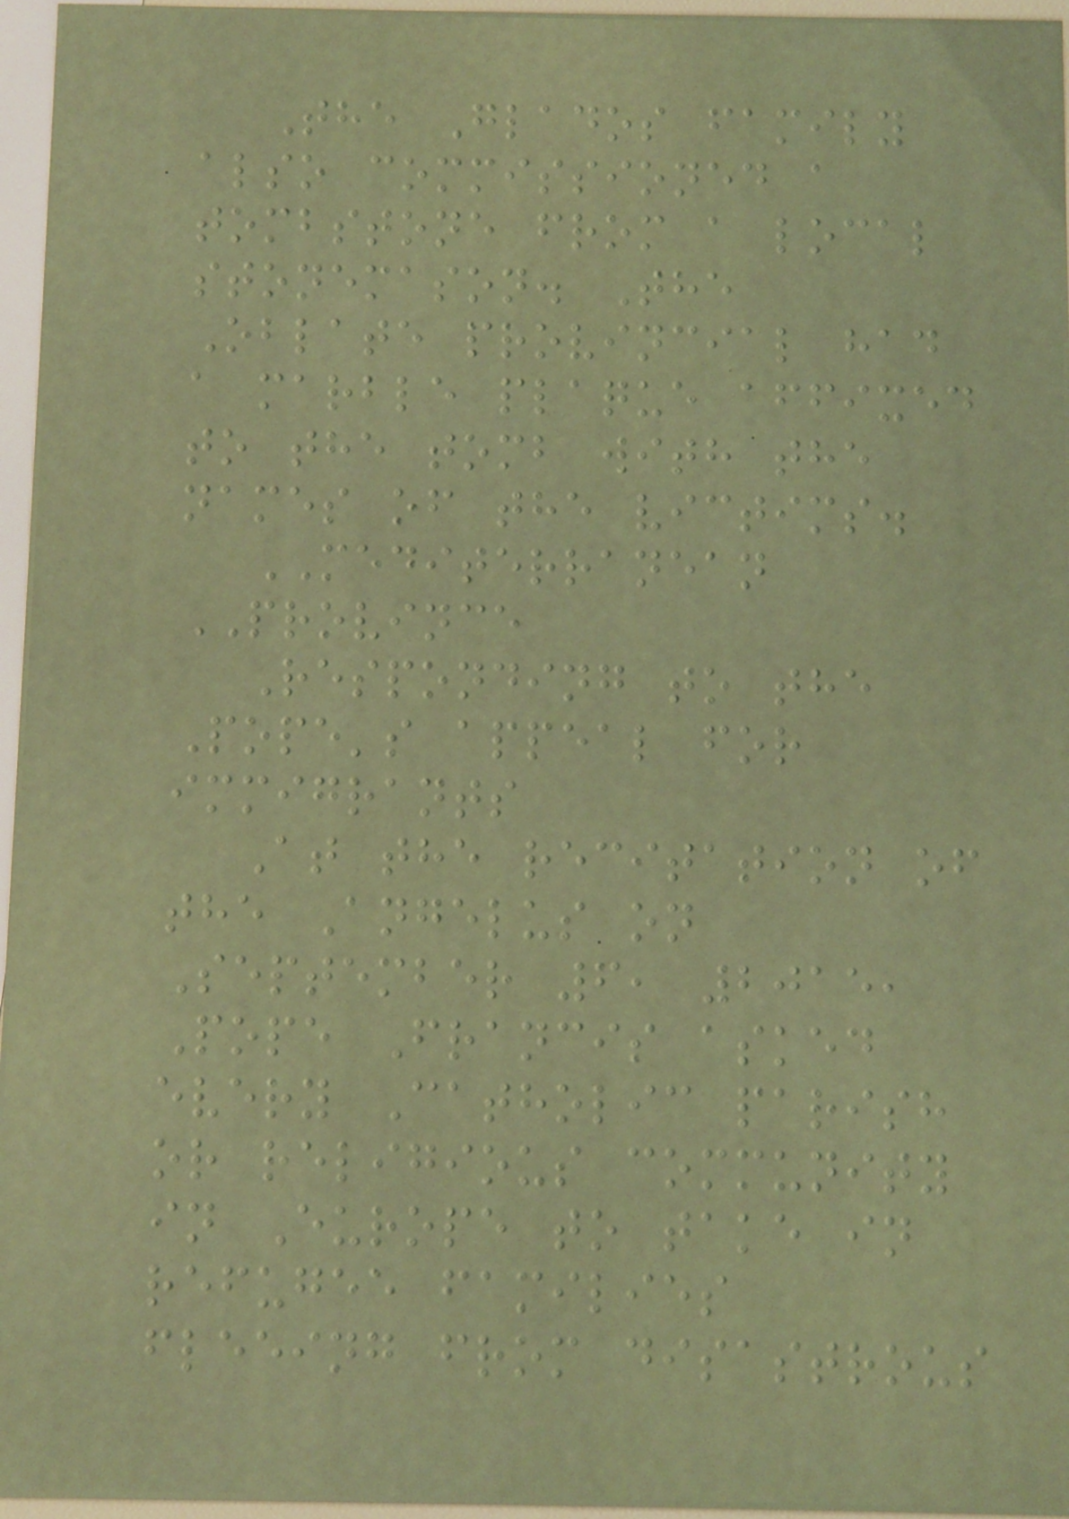The Glados family
also commissioned a
tombstone from a local
stonemason. The
Oblate provincial had
a marble plaque affixed
to the tomb with the
names of the victims.
MEDITERRANEAN
PROVINCE
Responding to the
Pope's appeal for
immigrants
At the recitation of
the Angelus on
September 6, 2015,
Pope Francis asked
every Catholic parish
or religious community
in Europe to take in
refugee families
fleeing from disastrous
